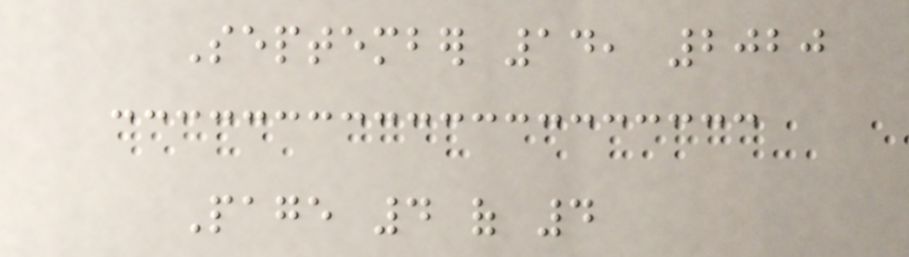September 14, 2020
Page 4 of 4
